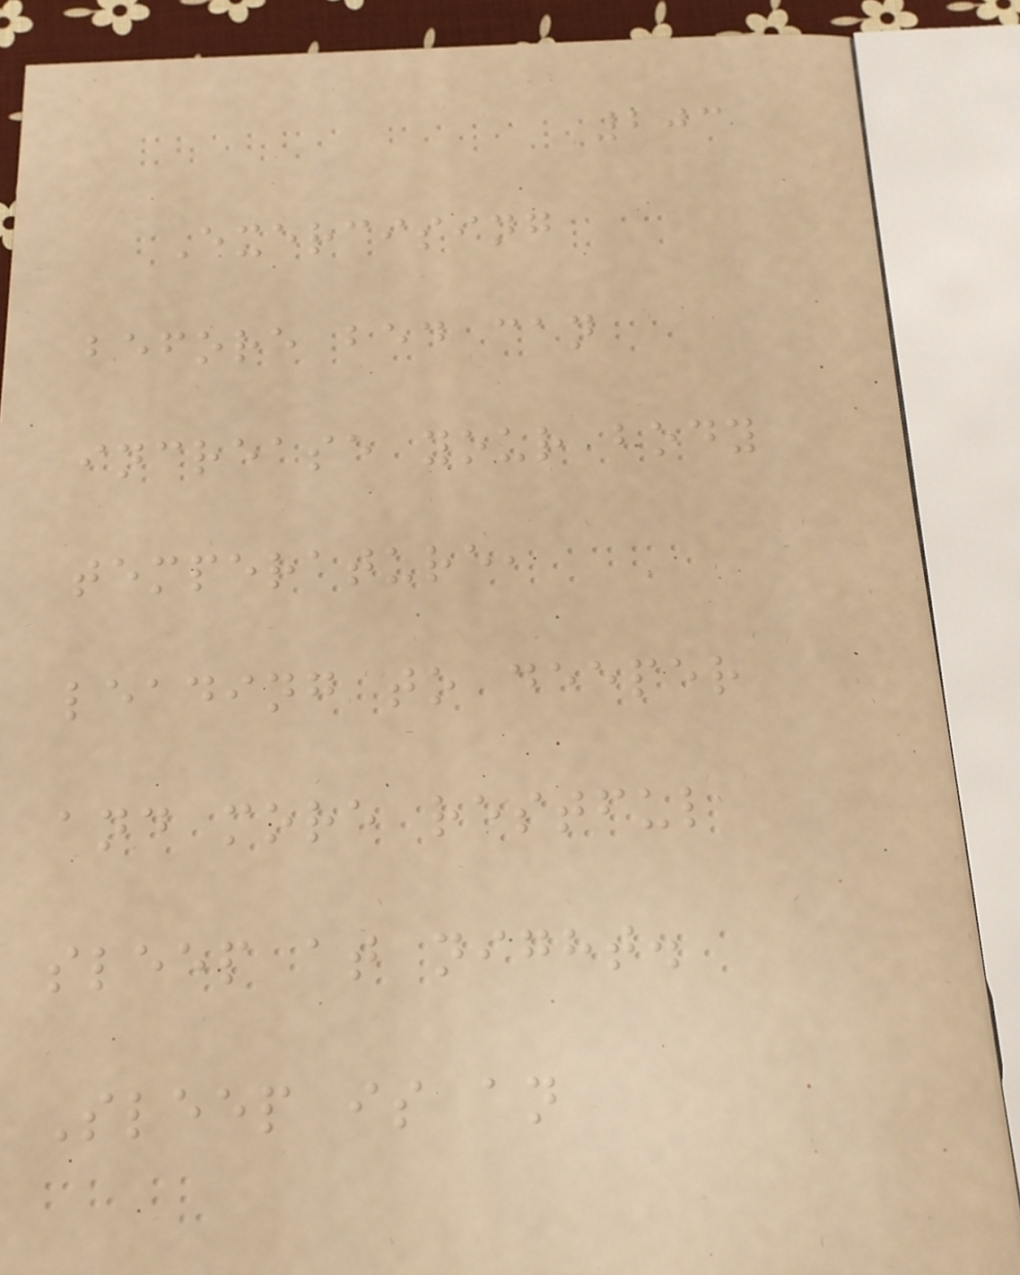203
Exercising
before bed can
increase your body
temperature,
leading to deeper
and more restful
sleep at night.
Sleep is an
